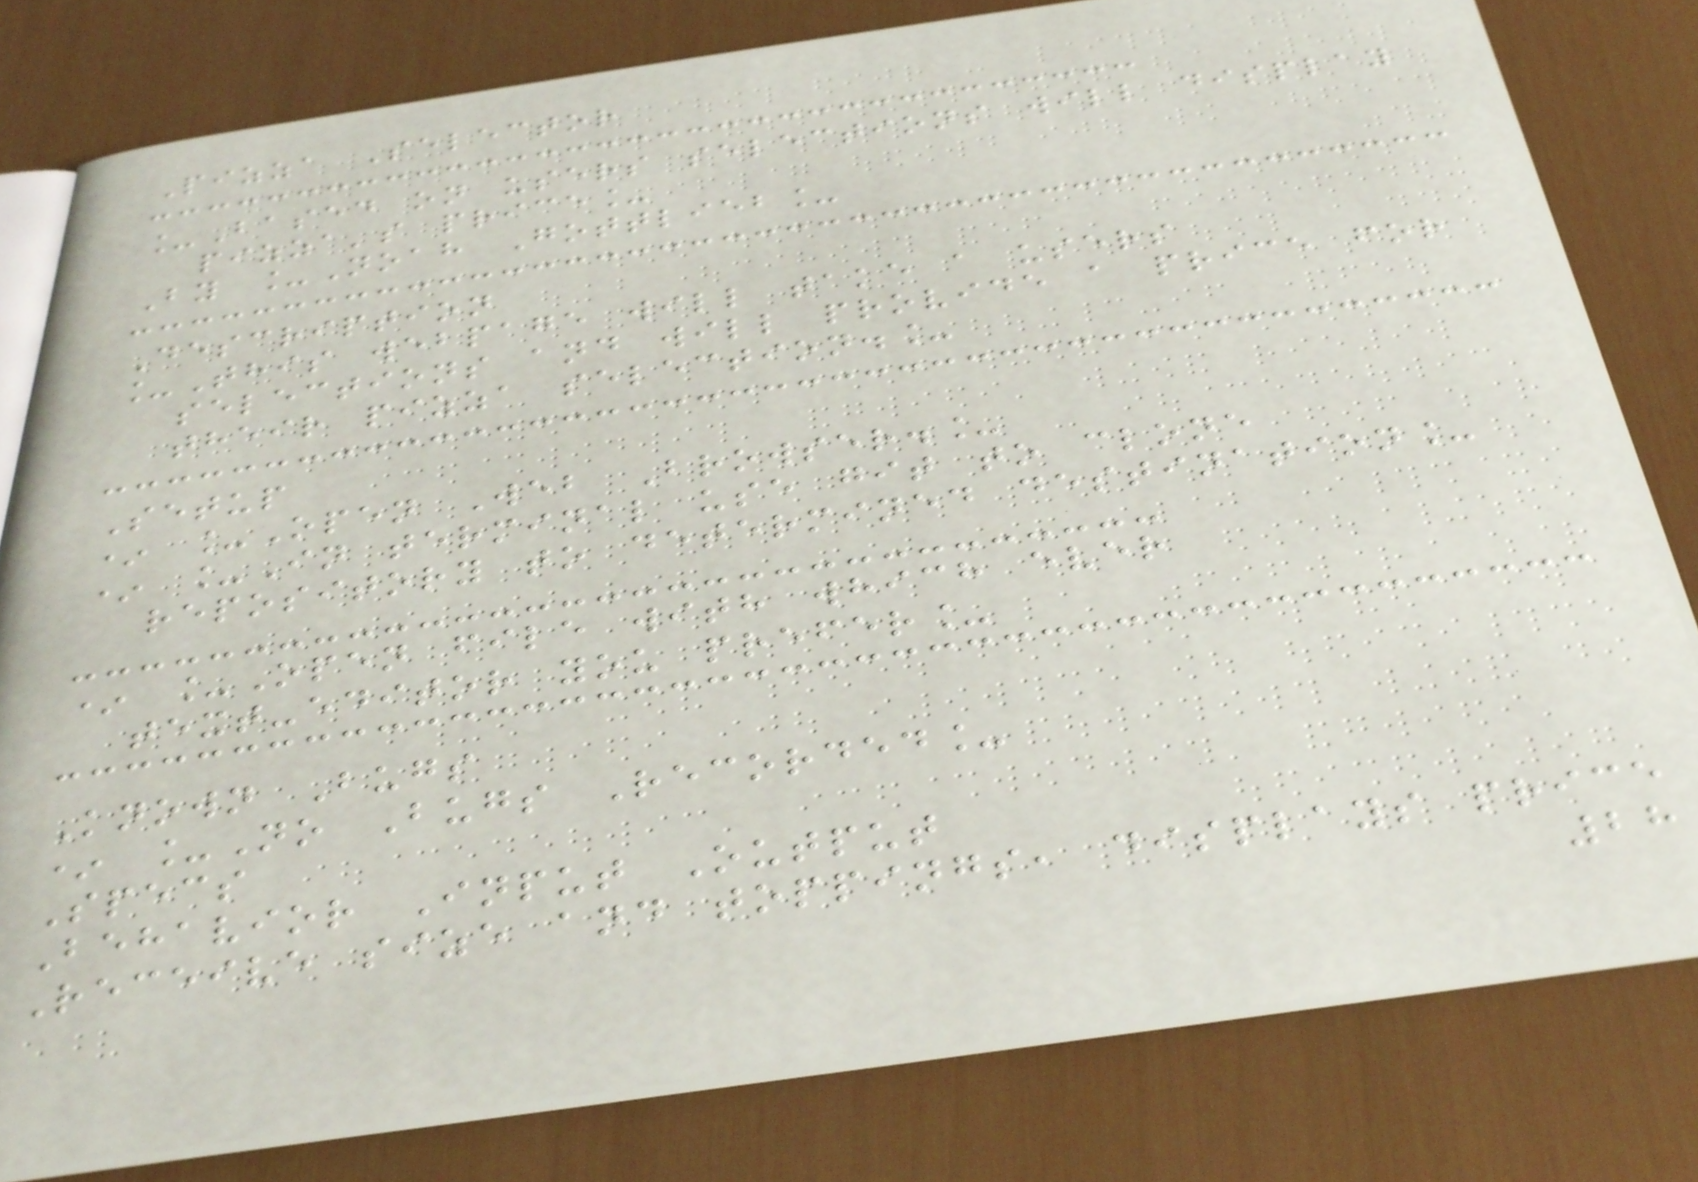Pizza Selector
_Based on users selections will display
pizza's price_
By _Noah Gottlieb_
Description
_This webpage will take a users
selections and will provide a price for
their pizza selection._
Setup
* _Open Web Browser._
* _In terminal use git to clone
repository to determined destination_
* _Open file with which ever
text-editor you prefer_
Known Bugs
* _No Bugs Recorded_
Specs
Behavior Input Output
Receive size and toppings, displays price
28
